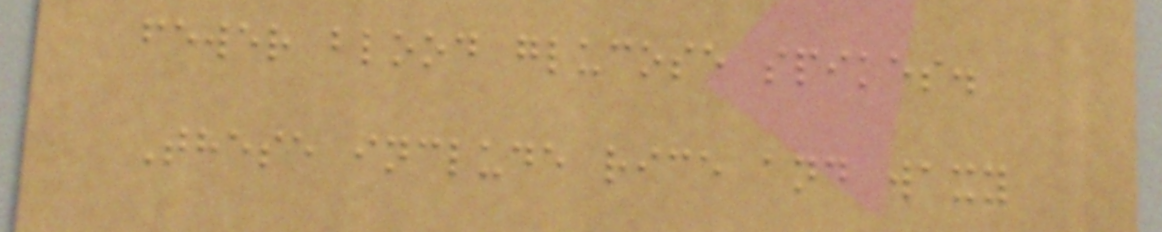fewer blood glucose spikes.
These include rice and waxy
